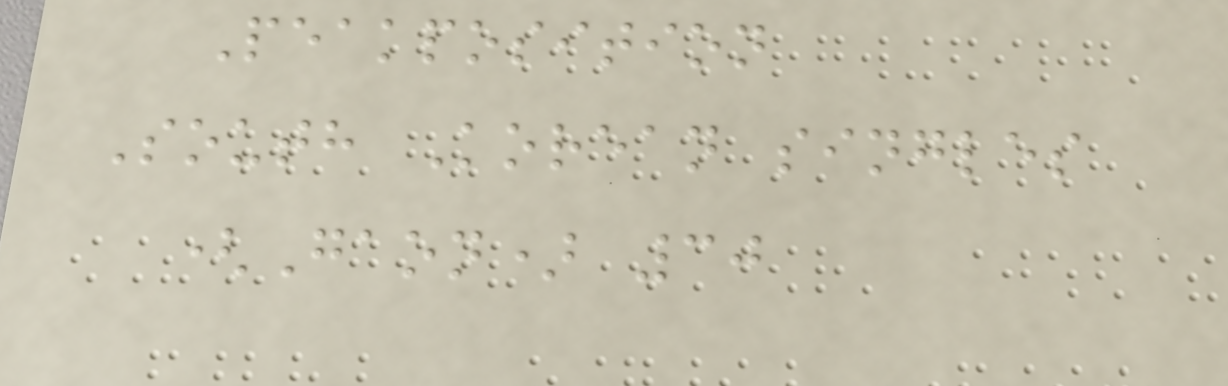Peakposition
South Korean singles
(Gaon) 30
